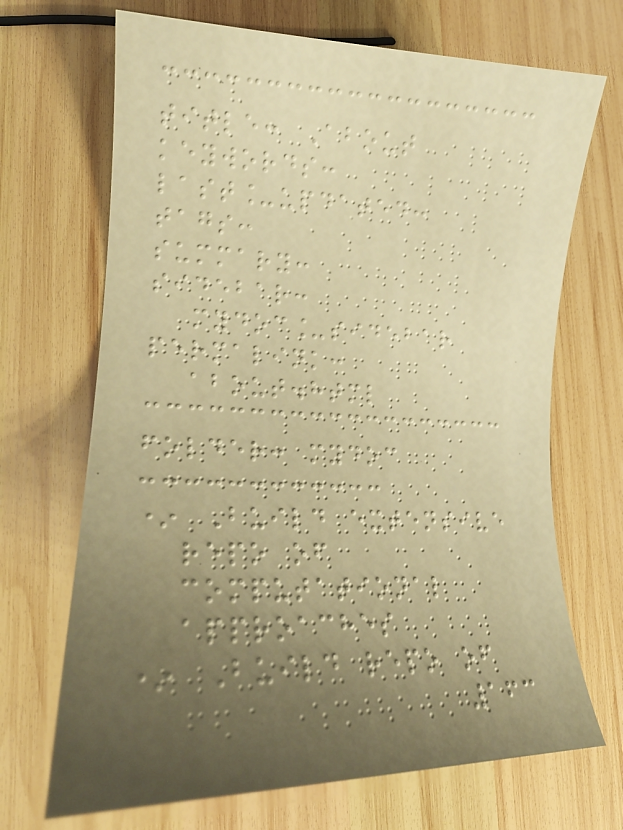title: About
keywords:
last_updated:
tags:
summary:
sidebar:
mydoc_sidebar
permalink:
about.html
folder: mydoc
* Build extensive
repo of
computational
approaches
* Build repo of
163
